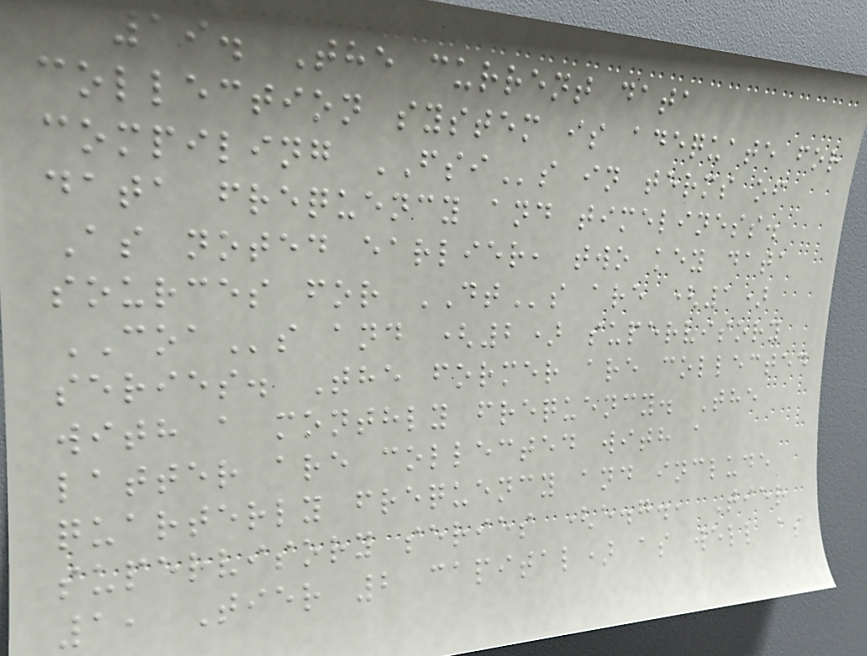19. The current data
collection system is adequate for
compiling FSIs in terms of
data frequency and timeliness.
As noted earlier, two key data
sources for DTs are (1)
COAs and (2) supervisory
series. The former are collected
with a monthly frequency. The
latter are collected with a
quarterly frequency and include
supervisory series (e.g., Tier
1, Tier 2 capital) as well as
